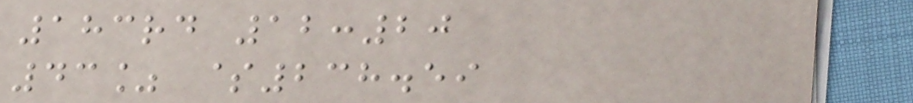183rd 12:20
43% $238.59
